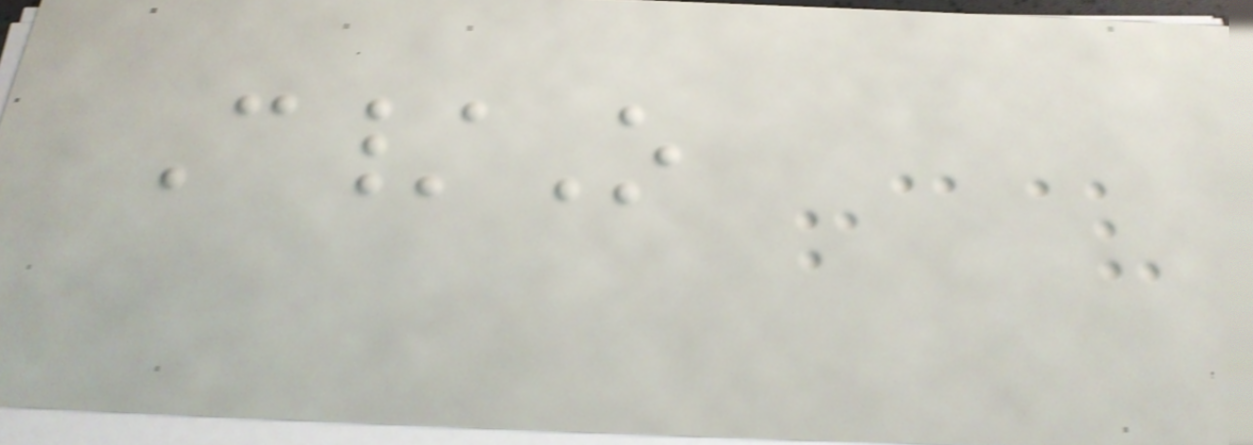C/O
